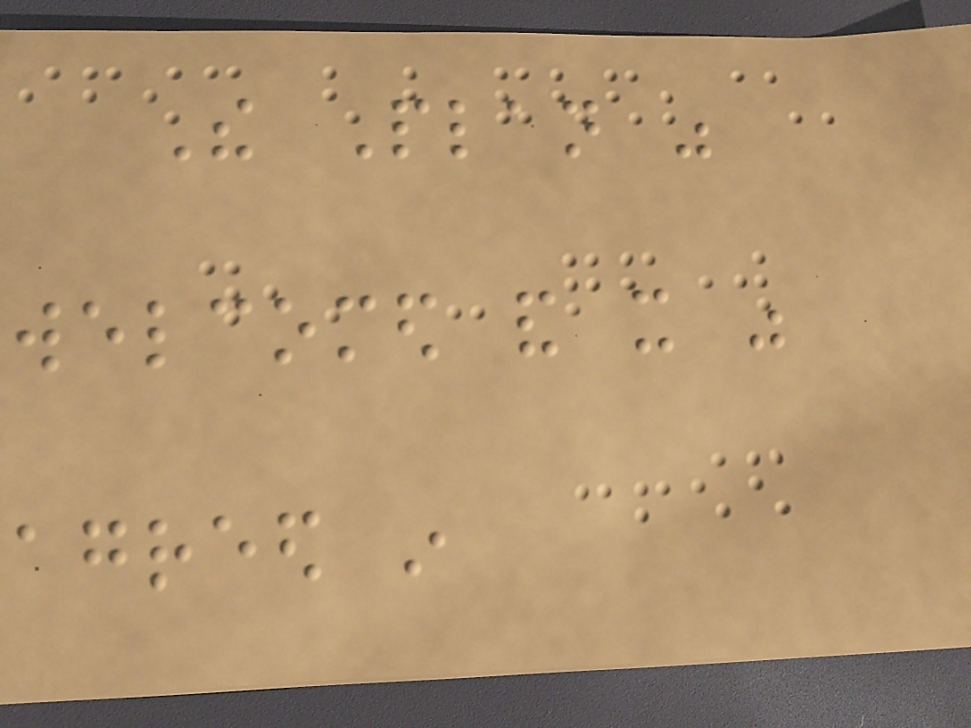The Plan was
welcomed and it was
agreed in
